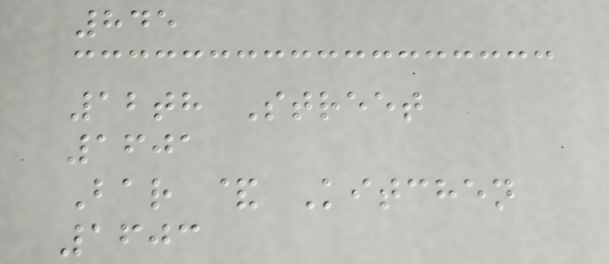845
12th Street
1601
Bar & Kitchen
1603
